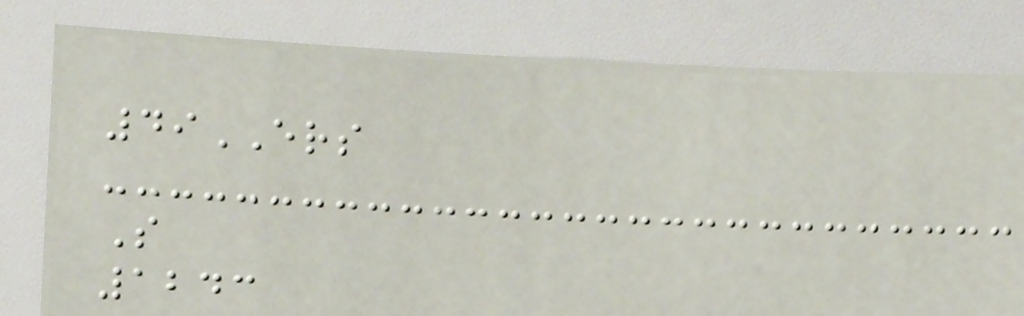49ERS
S
1243
